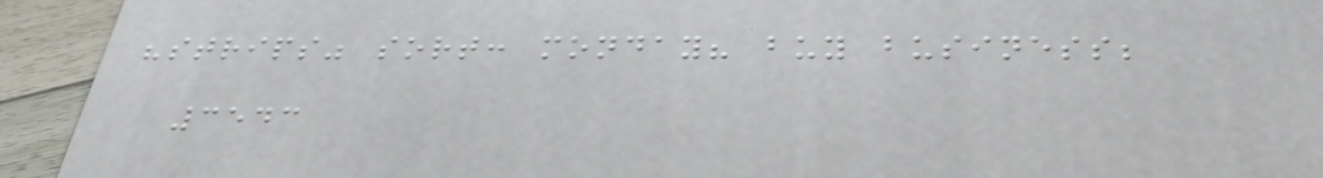"strips" sort: monday? buy business;
3543
